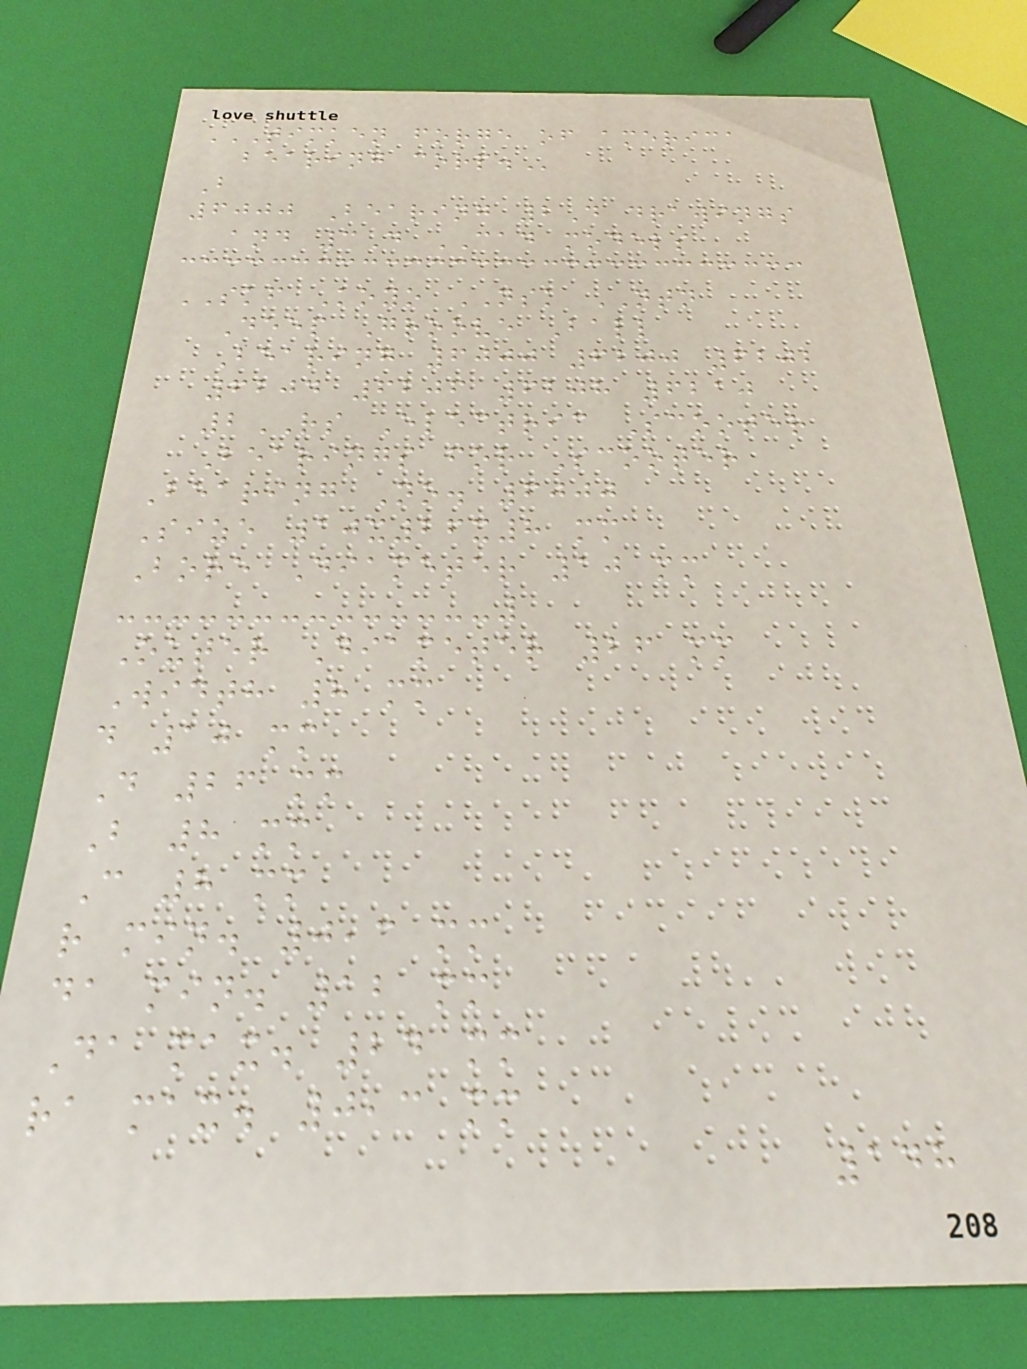TIMKEN FORGE OF AMERICA
BEARING CORP.
B
6000 Bearing 2D drawings
and 3D CAD models
SKF Koyo NSK NTN
Deep Groove Ball
Bearing 6000 6200 6202
6204 6206 6208 6210
2RS Electric Scooter
Bearings for Scooter
Bearing No. 6000
Size 10x26x8 mm
Bore Diameter 10 mm
Outer Diameter 26 mm
Width 8 mm
d 10 mm
D 26 mm
B 8 mm
C 8 mm
r min. 0,3 mm
da min. 12 mm
Da max. 24 mm
ra max. 0,3 mm
148
